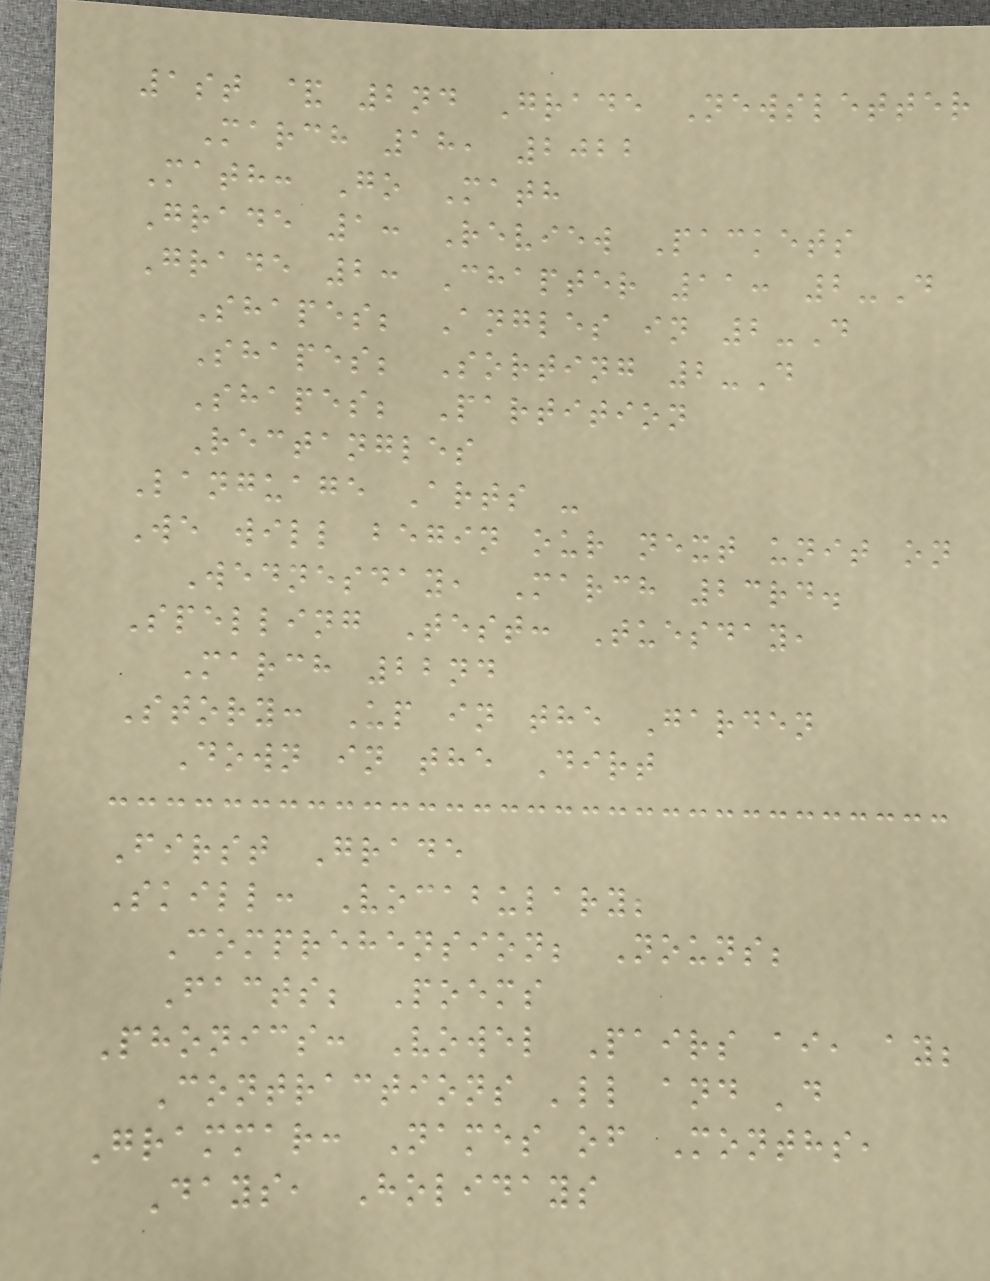1st & 2nd Grade Newsletter
March 18, 2022
Math: Go Math
Grade 1: Review Packets
Grade 2: Chapter 11: 2-D
Shapes; Angles in 2-D
Shapes; Sorting 2-D
Shapes; Partition
Rectangles
Language Arts -
We will begin our next unit on
Wednesday, March 23rd.
Spelling Test: Tuesday,
March 22nd
Story: Up in the Garden
Down in the Dirt
First Grade
Skill: Vocabulary;
Comprehension; Nouns;
Facts; Poems
Phonics: Vowel Pairs ai, ay;
Contractions 'll and 'd
Grammar: Names of Months,
Days, Holidays
